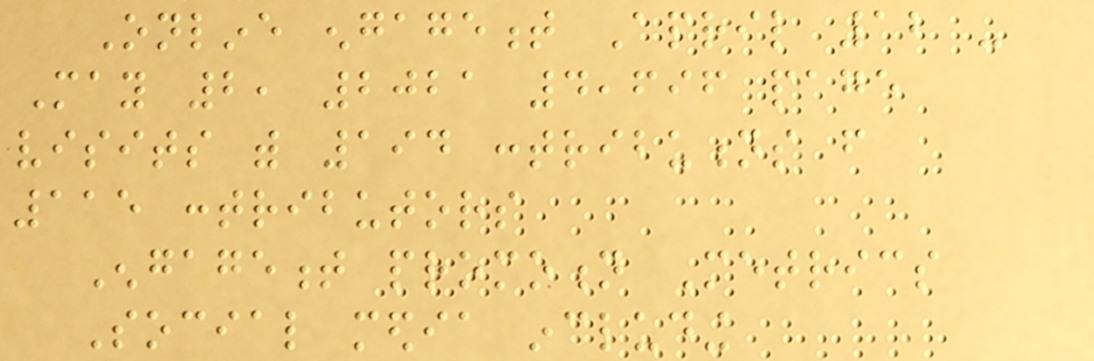Online engagement April 12 -
May 2, 2021 4,696 page
visits with 194 contributions from
115 contributors
Engagement promotion Metrics
Social media including
